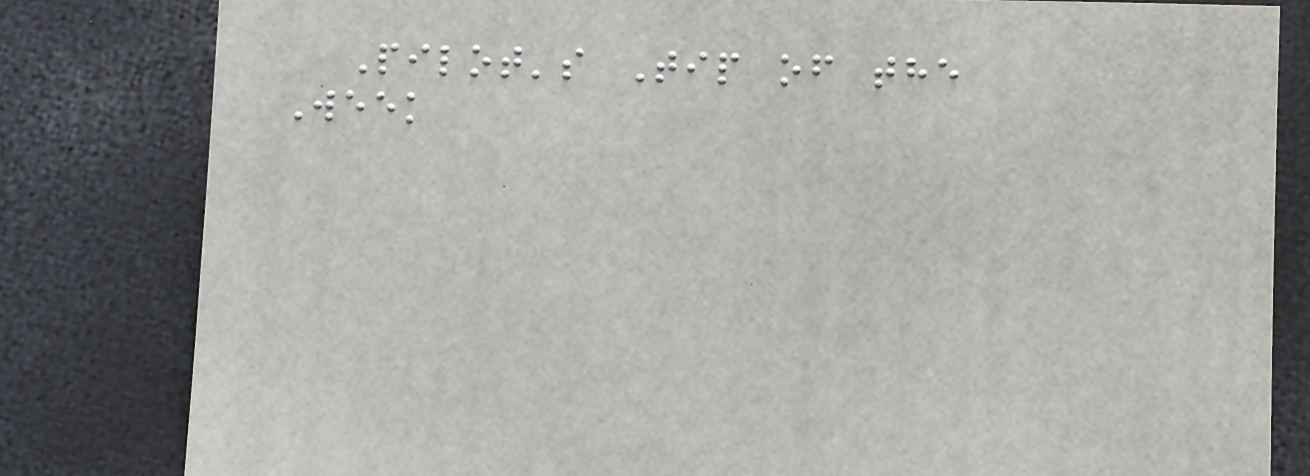Pilot's Tip of the
Week
